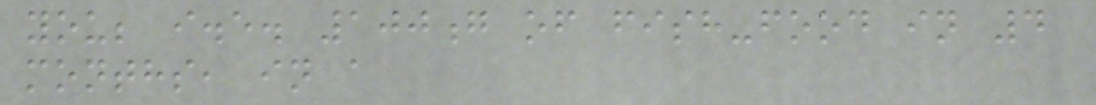you; i.e. 100g of fish-food in 4
months, in a
